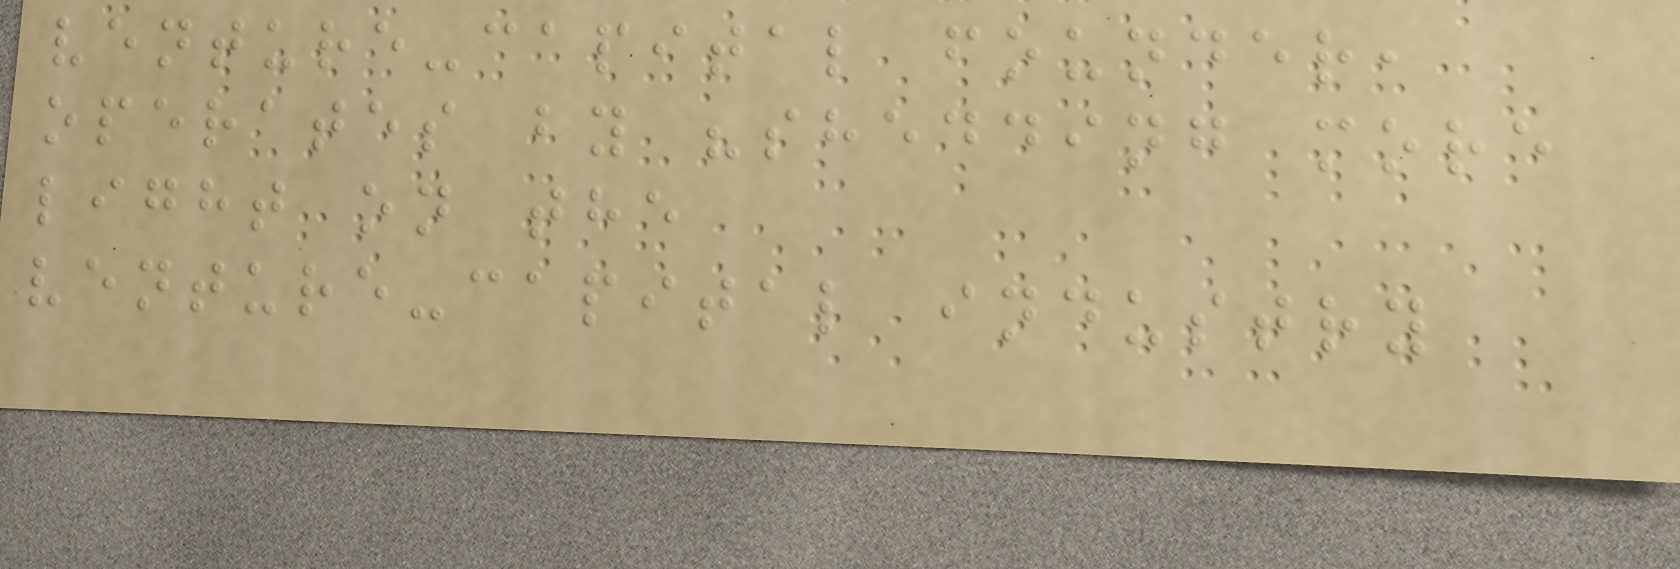venture-capital founder,
operates by "shedding more
light on the
venture-capital industry
